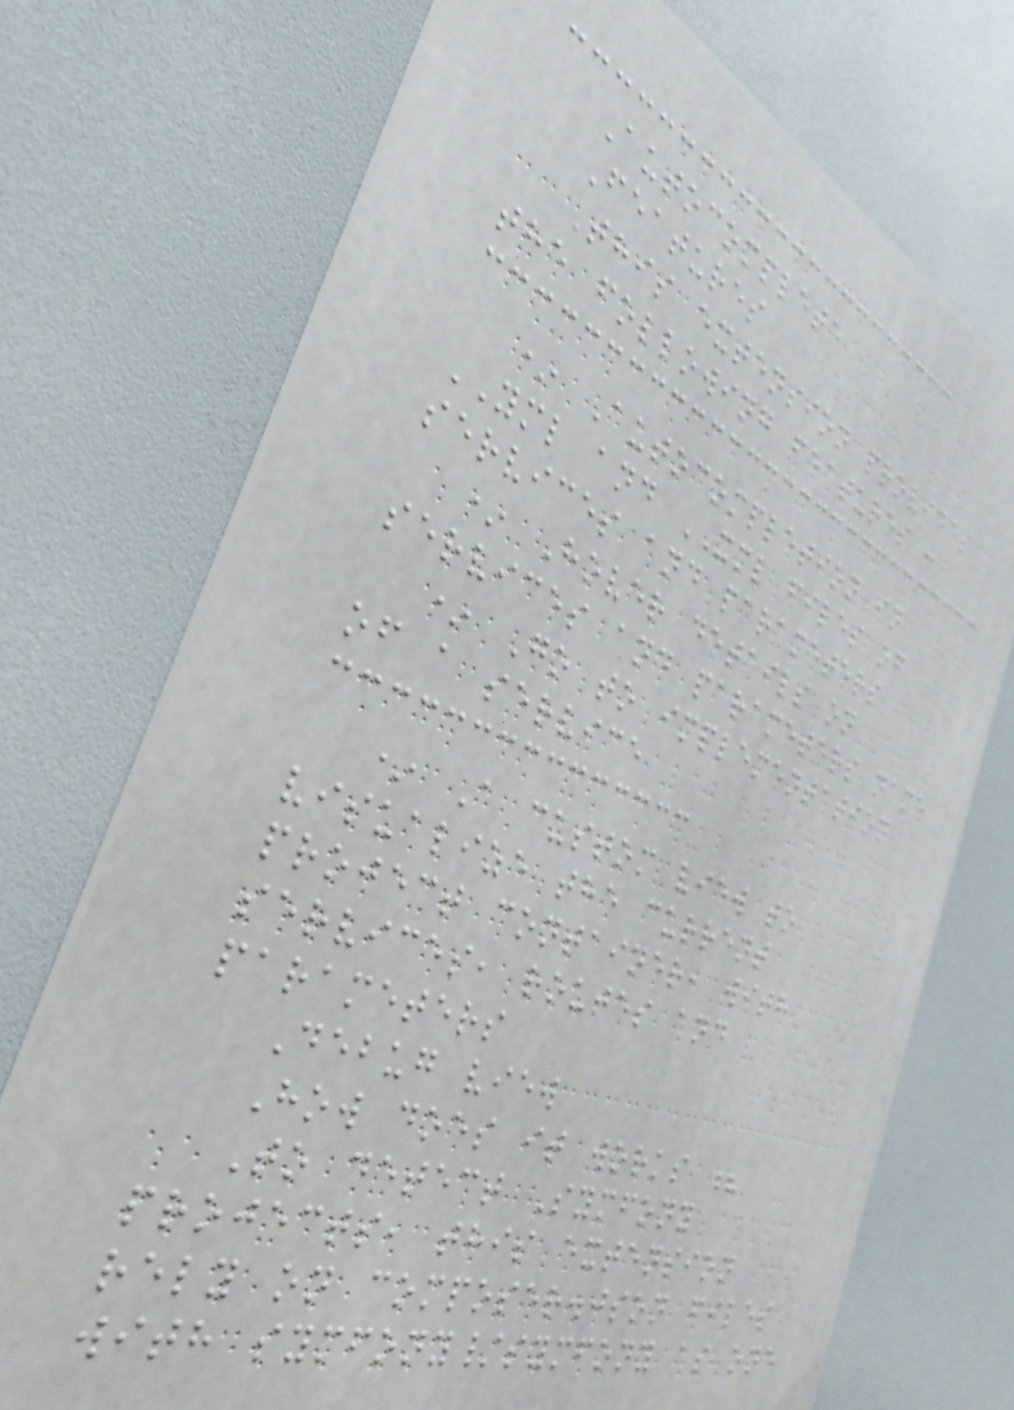Autocomplete
Features
This extension provides
the following features :
* Autocompletion in
YML and XML files of
services and parameters
* Hover details on
services and parameters name
* Go to implementation
of a service
* A custom view to
visualize the current
project container, with
services, routes and
parameters
Debug view
How does it works ?
To detect Symfony
projects, this extension
rely on composer.json files
with symfony/symfony as one
